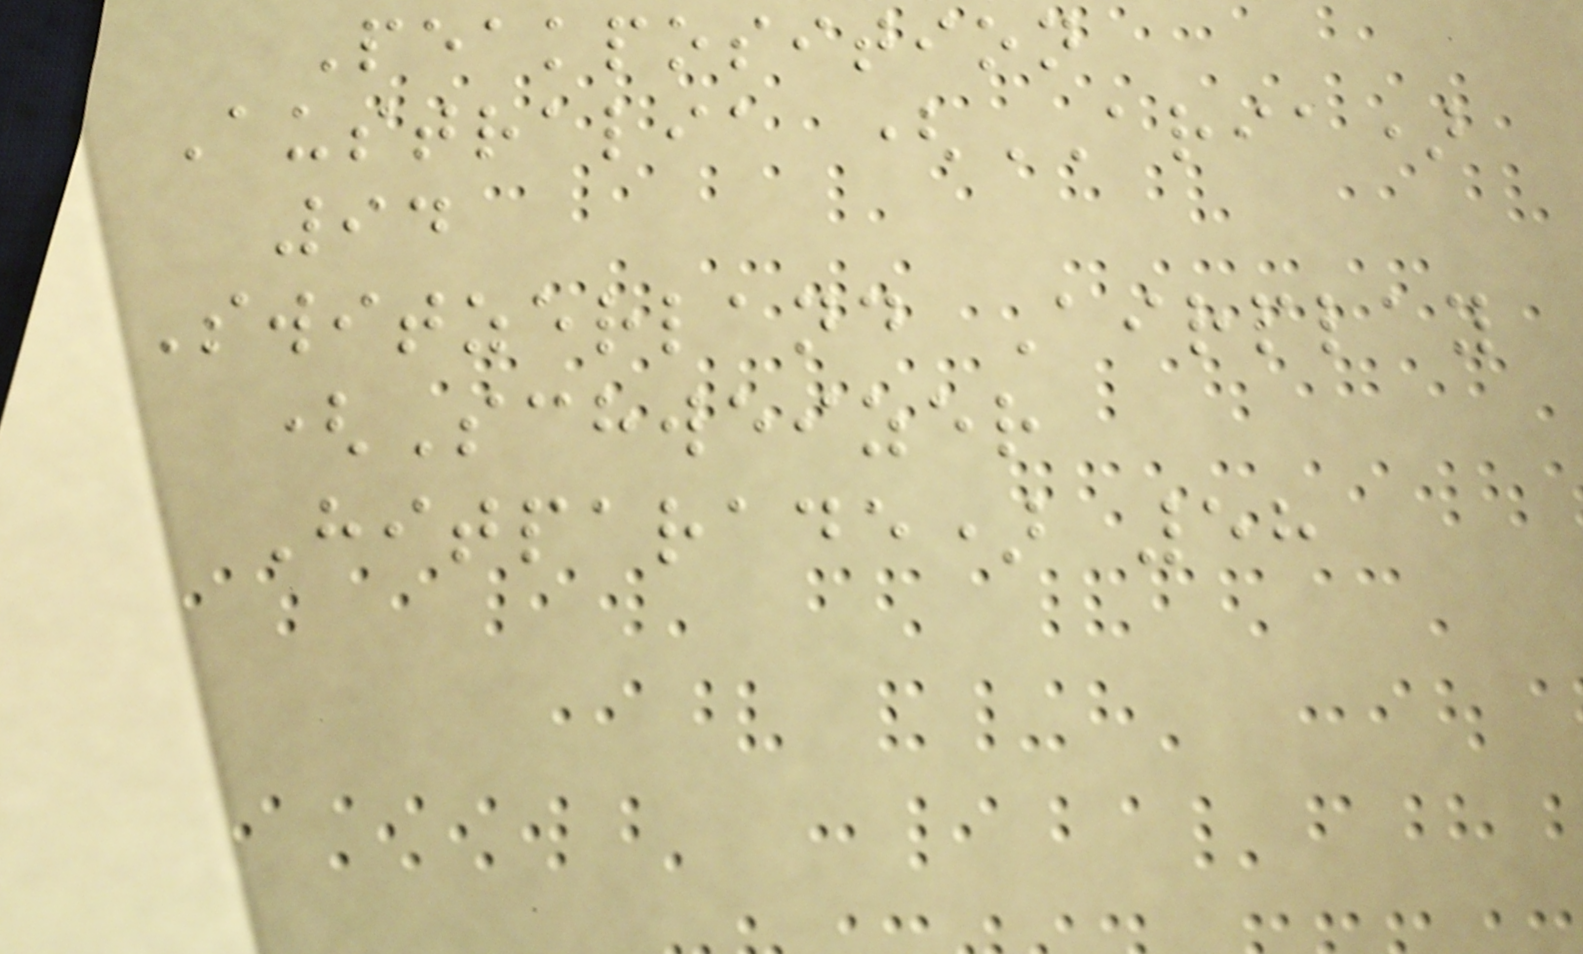Peakposition
Australia (ARIA)
94
Switzerland Airplay
(Schweizer
Hitparade) 58
